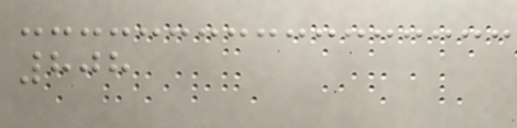808
